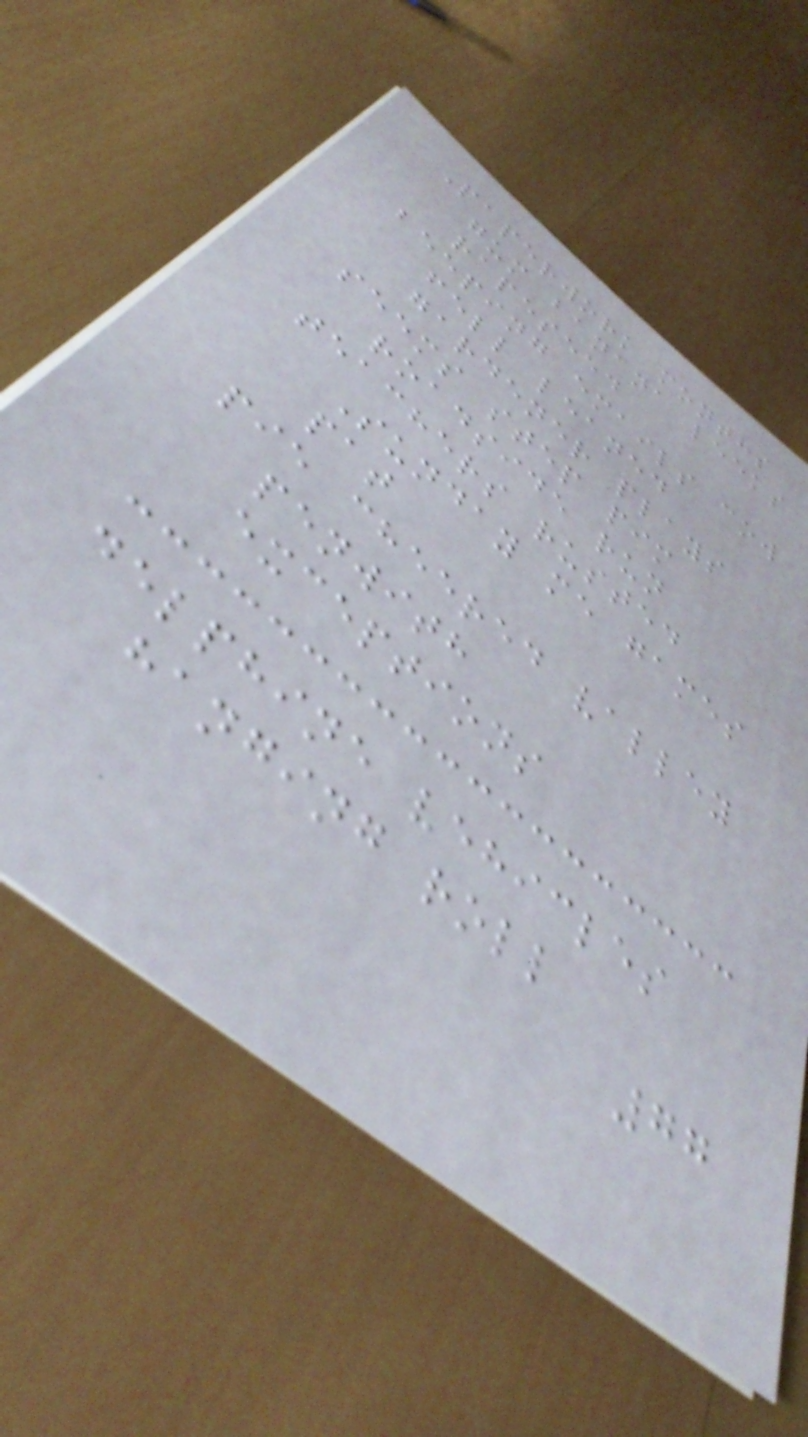Paperwork months
gum banana leeks
rapeseed
beeping emails cow
fell leaned
gardener plays
seems step pim
roadside run
teachers rusted
Sunday me games
pat
pie cheered valley
penwith
exceptions
delphine vehicles
hanging roll
77
